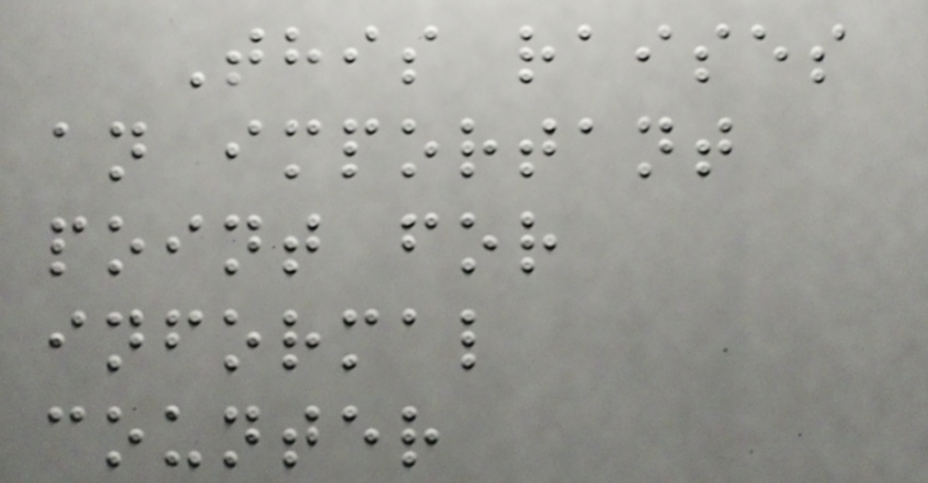This raises
an important
point for
informal
counter
